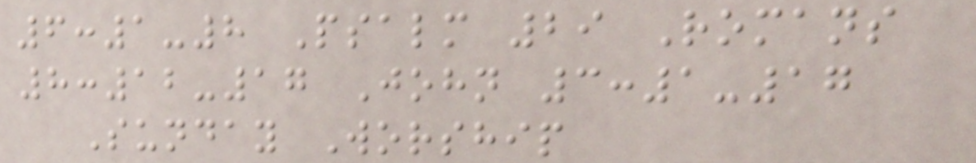6:1-8 Psalm 29 Romans
8:12-17 John 3:1-17
Sunday Worship
